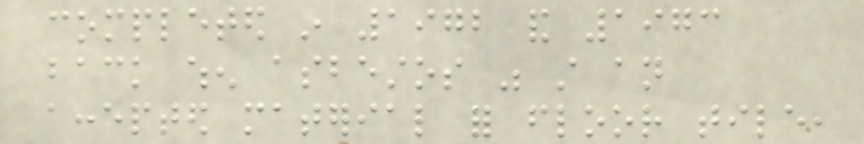completed in 1972 and 1973
back when asbestos was still an
accepted material for floor tile,
